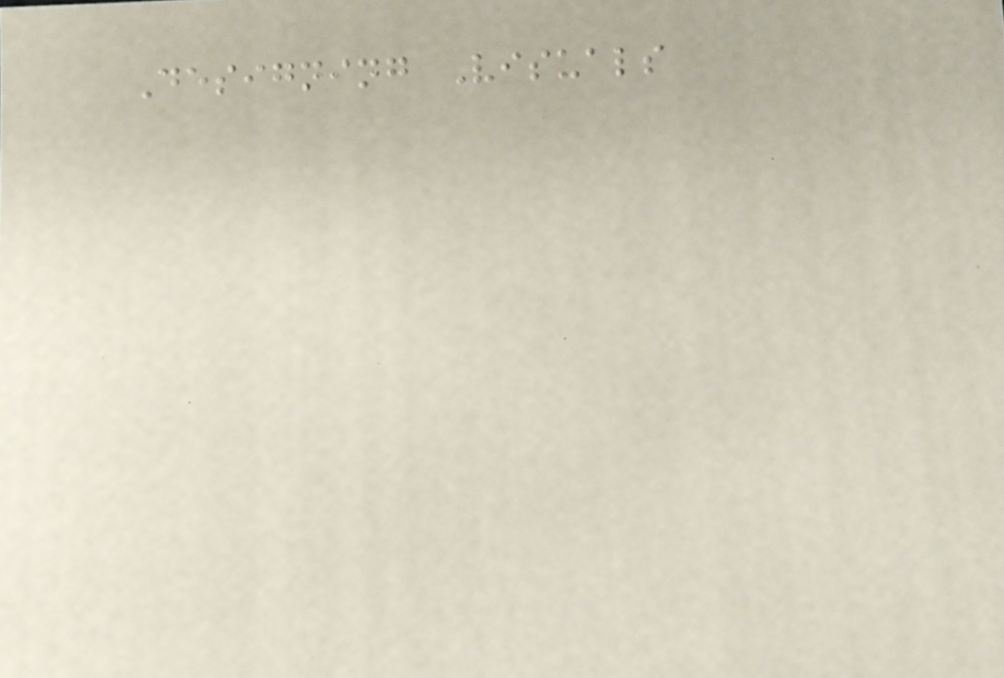Designing Visuals
